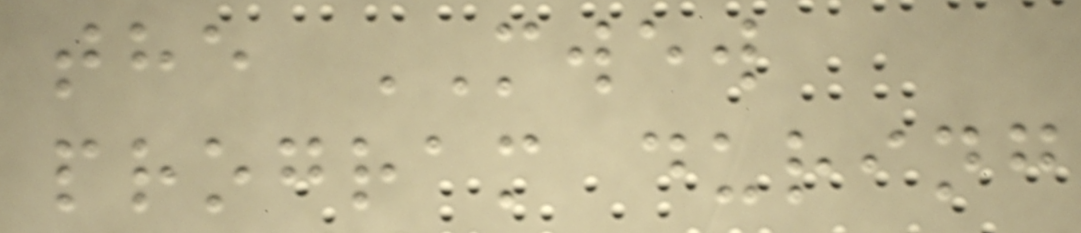the MWEW
program during
